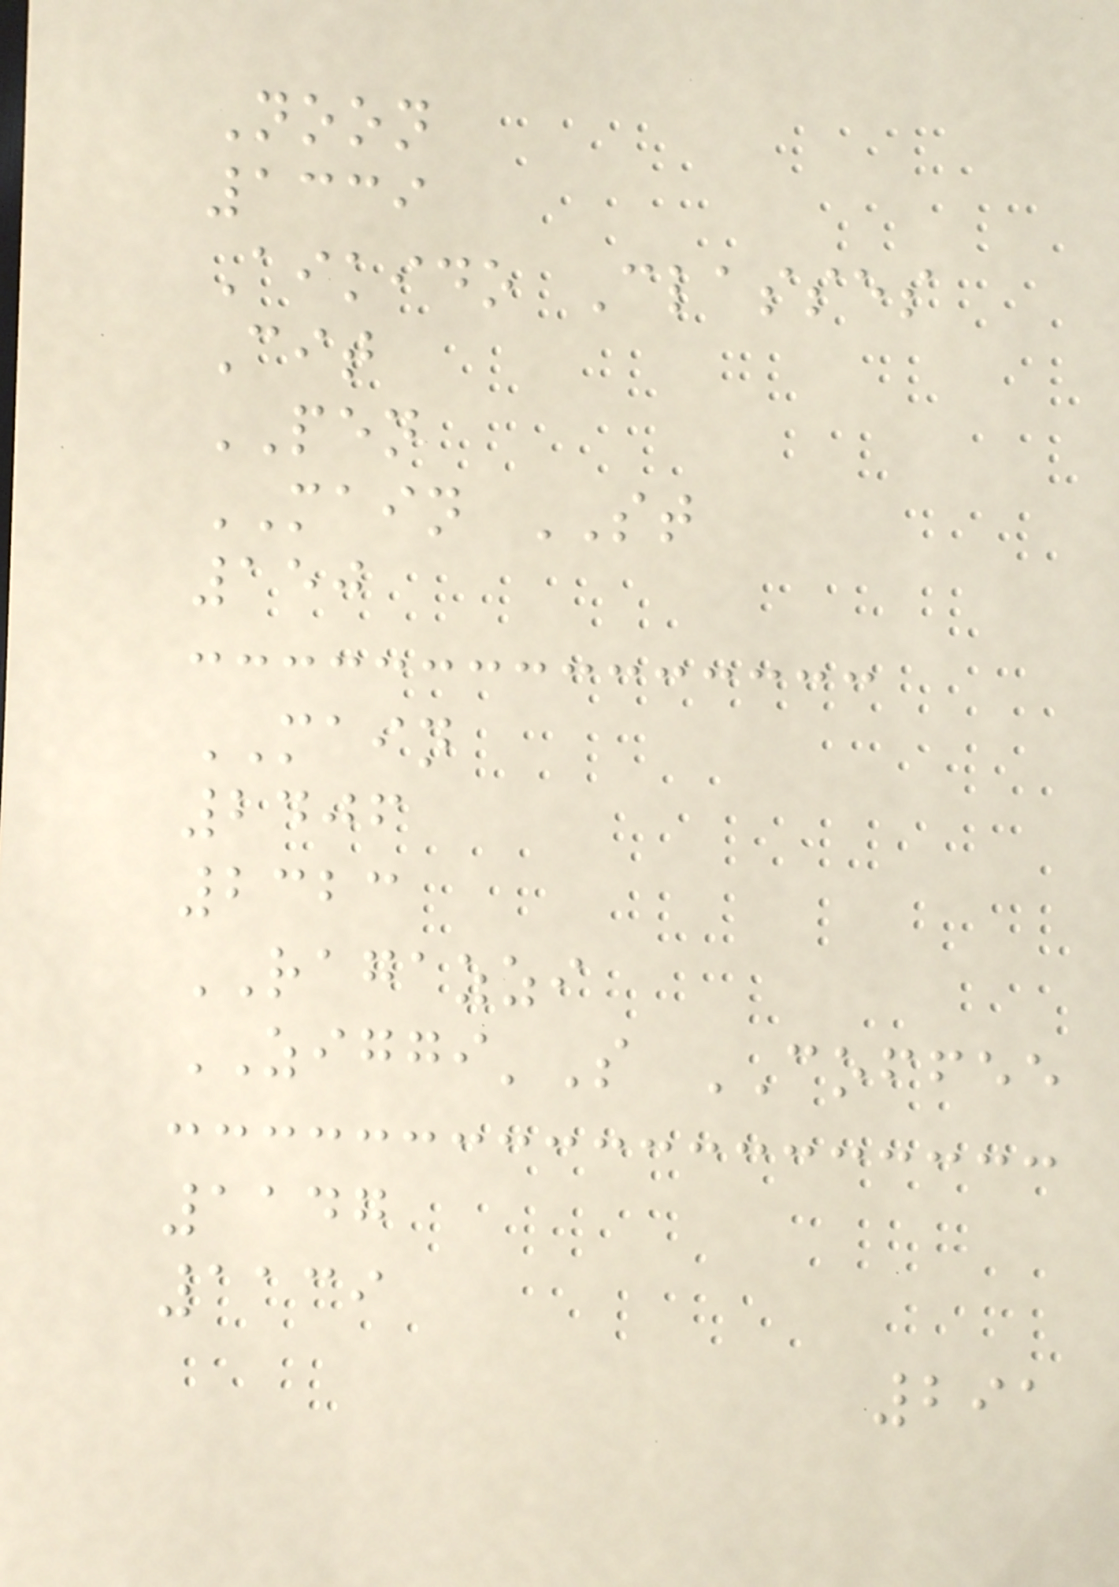Noon
1339
Aikido Classes
Cit
PEN
MAIN ST
150
MAIN
2406
2323
RAGAZZI
ZIGGI'S COFFEE
1147
1139
291
